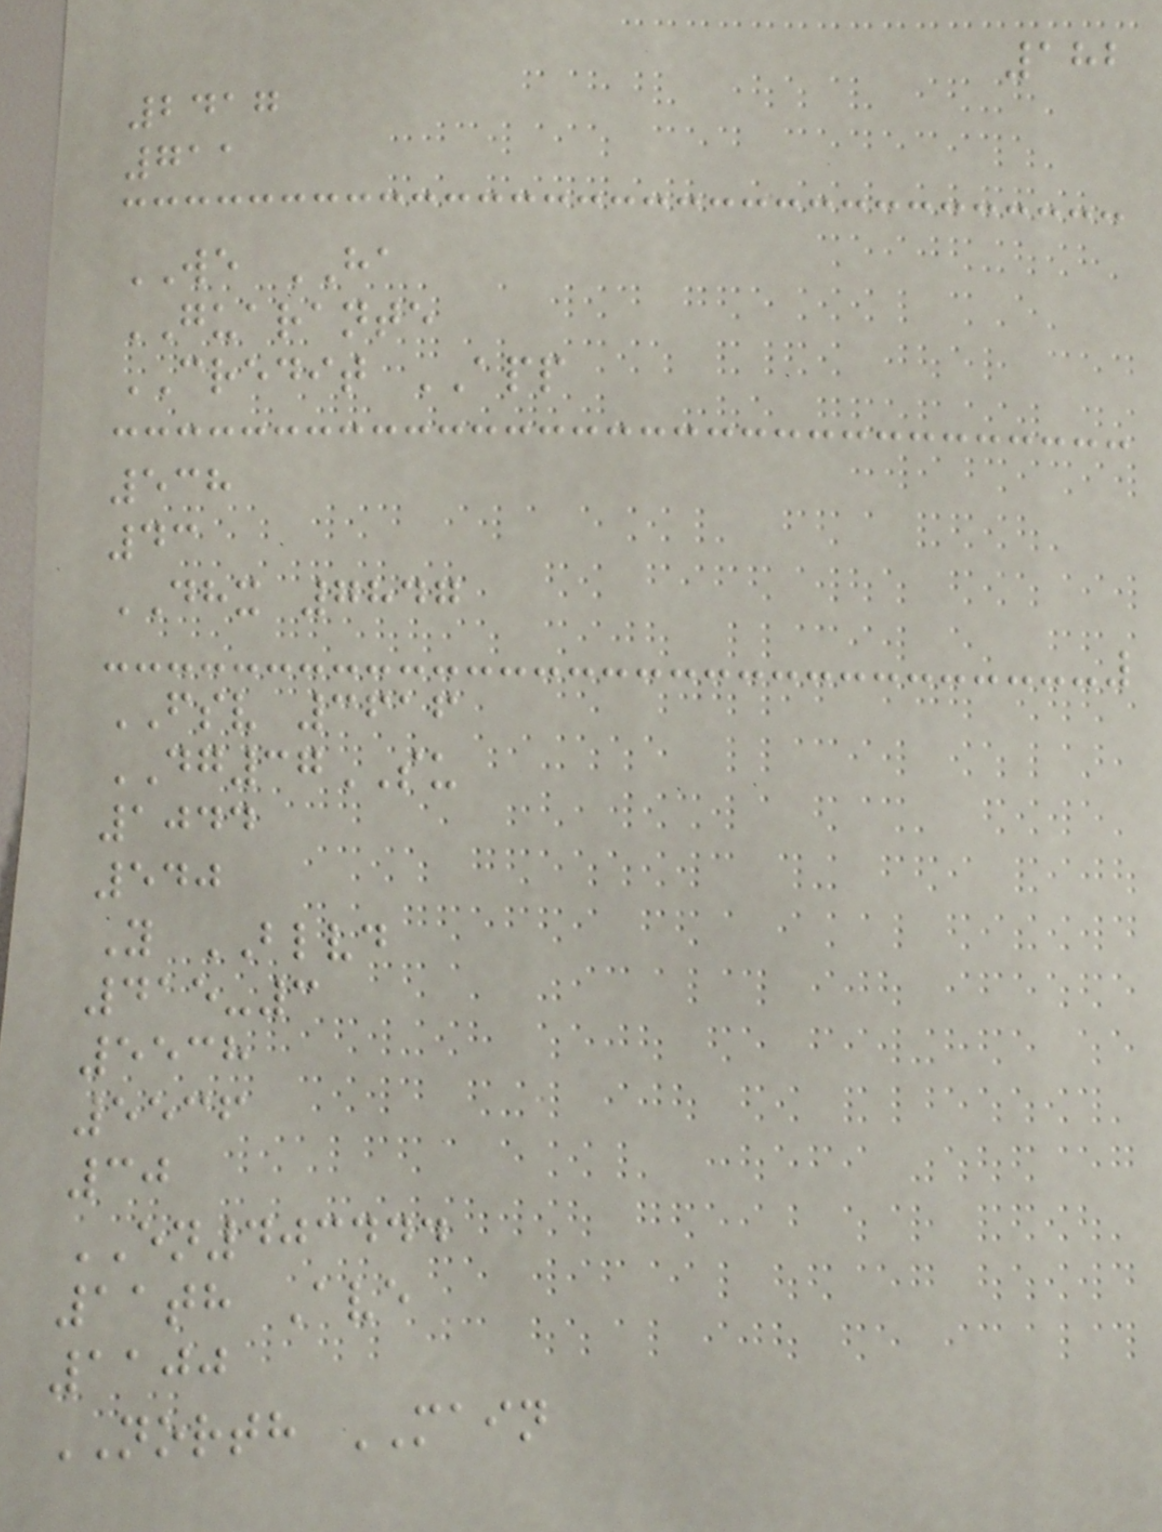182
2417
711
WE HA
GUARANTE
CREDIT APP
538
43
DHX 7847
FSV 3616
DG37SU
1044
540
Y BLVD
415-3
5538
5536
30
EN403444
11th Ave
1100
NORTH MAIN
